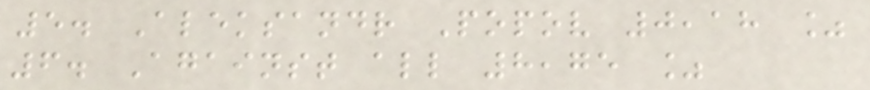5. Aleksandr Popov 0,18 %
6. Against all 8,75 %
